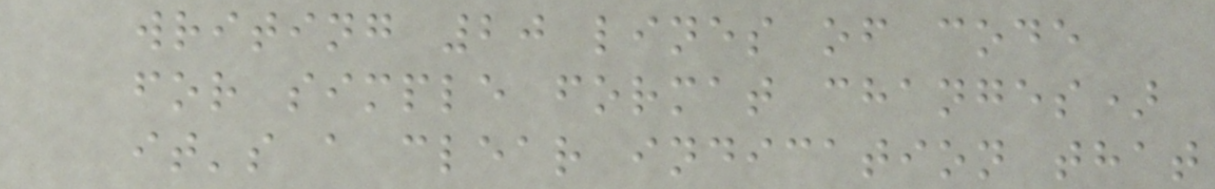writing 20 lines of code
for simple format changes)
it's a clear indication that
